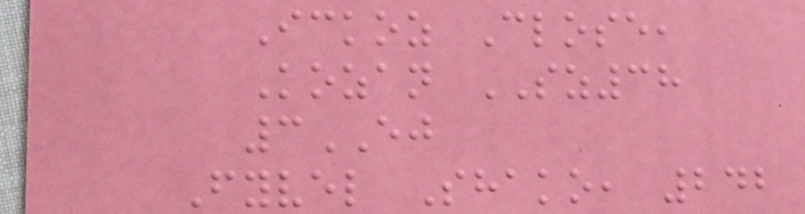Ickoz Close,
Kozan SZ38
3EJ
Fyvel Shako, 242
